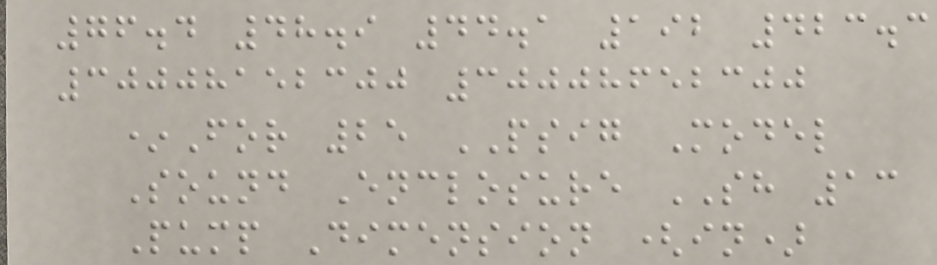76.4 48.9 44.1 192 423.3
30008152300 30008652300
*For 25 PSIG Model
Sound Enclosure SH 13
Pump Dimension (in)
